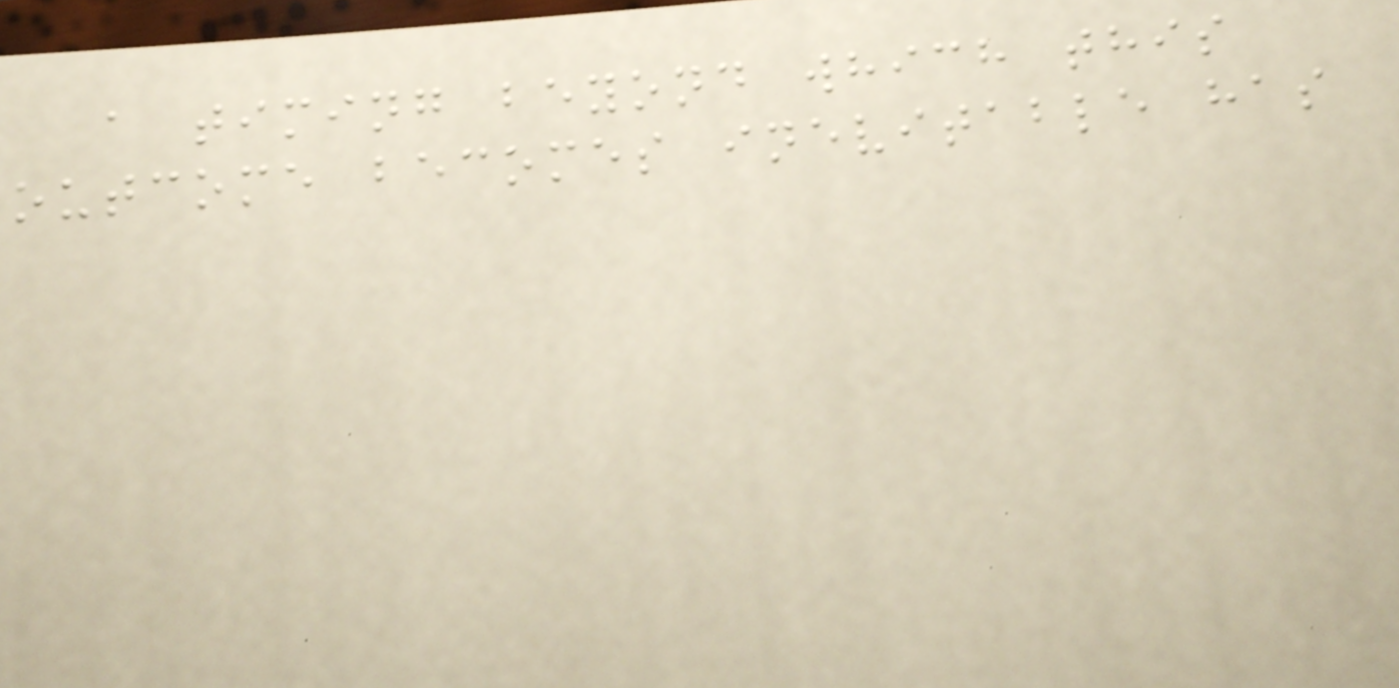a timing beyond which this
outcome becomes inevitable has
